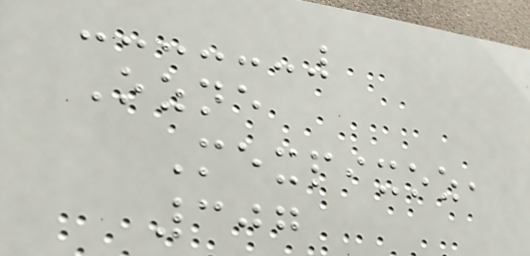Ozne
Mexpixoz,
307
